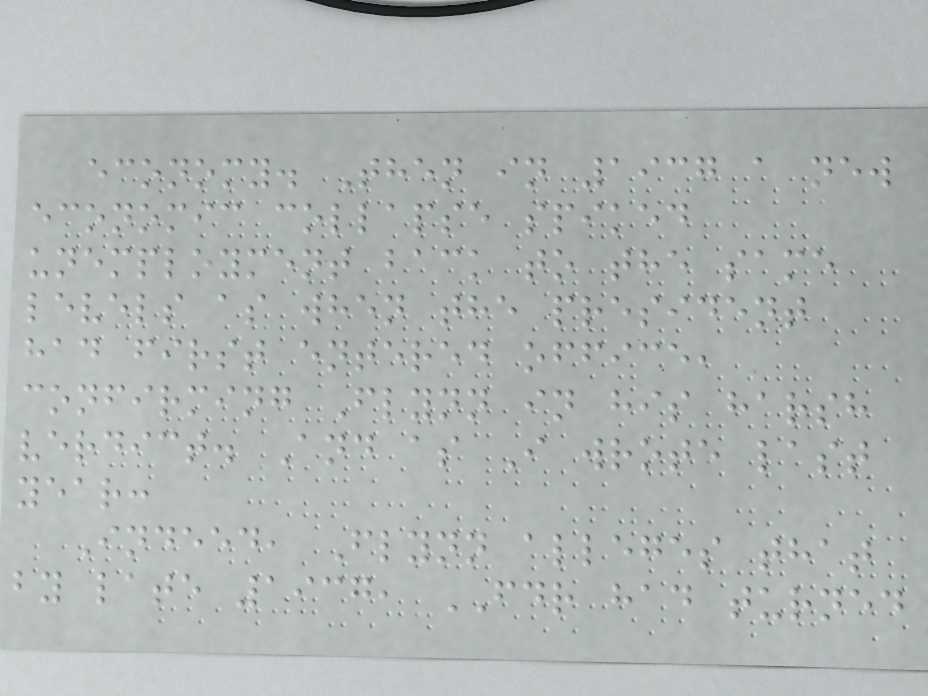economy. Then in 1937 a new
economic collapse spiked
unemployment back to the same
levels as when the president
had first entered office,
confirming Flynn in his harsh
verdict. And as I wrote last
year:
Indeed, Flynn alleges that
by late 1937, FDR had turned
